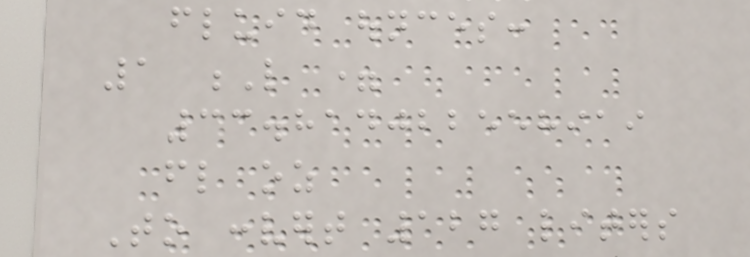fluid ounces:
1 L =
33.814022558919
fl oz
To convert 127 liters
